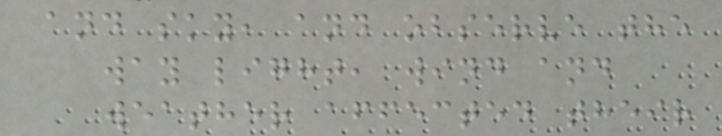and sky, and observe the
way light, wind and
weather affected their
